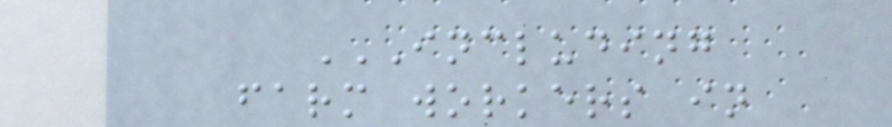INCLUDING
FARM WORKERS IN
